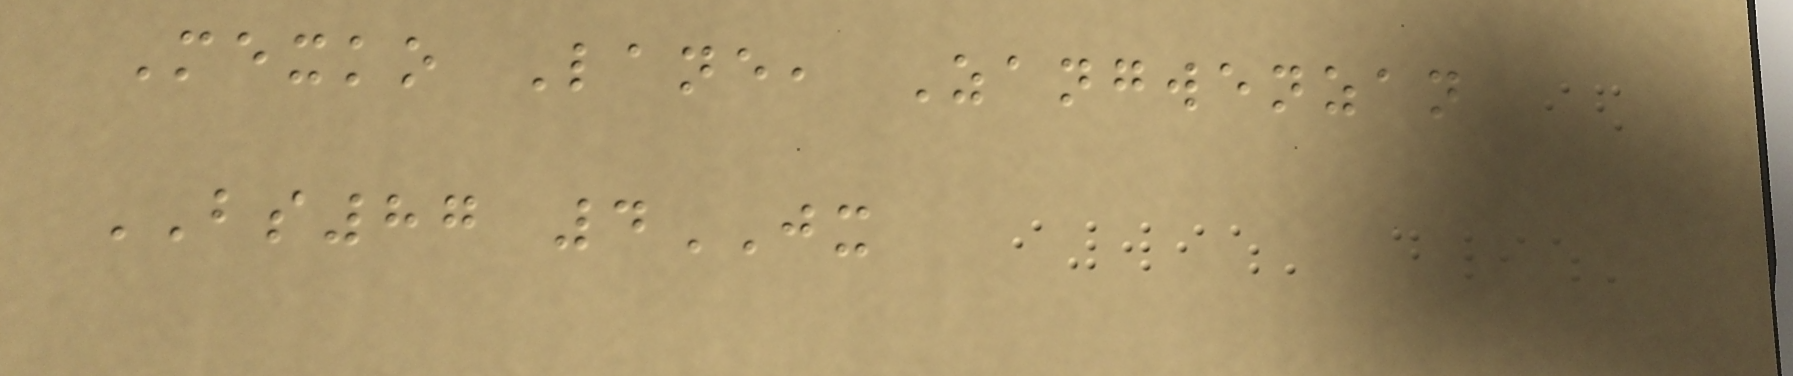Mexko Lane, Zangwenzan
BS87 4JX
